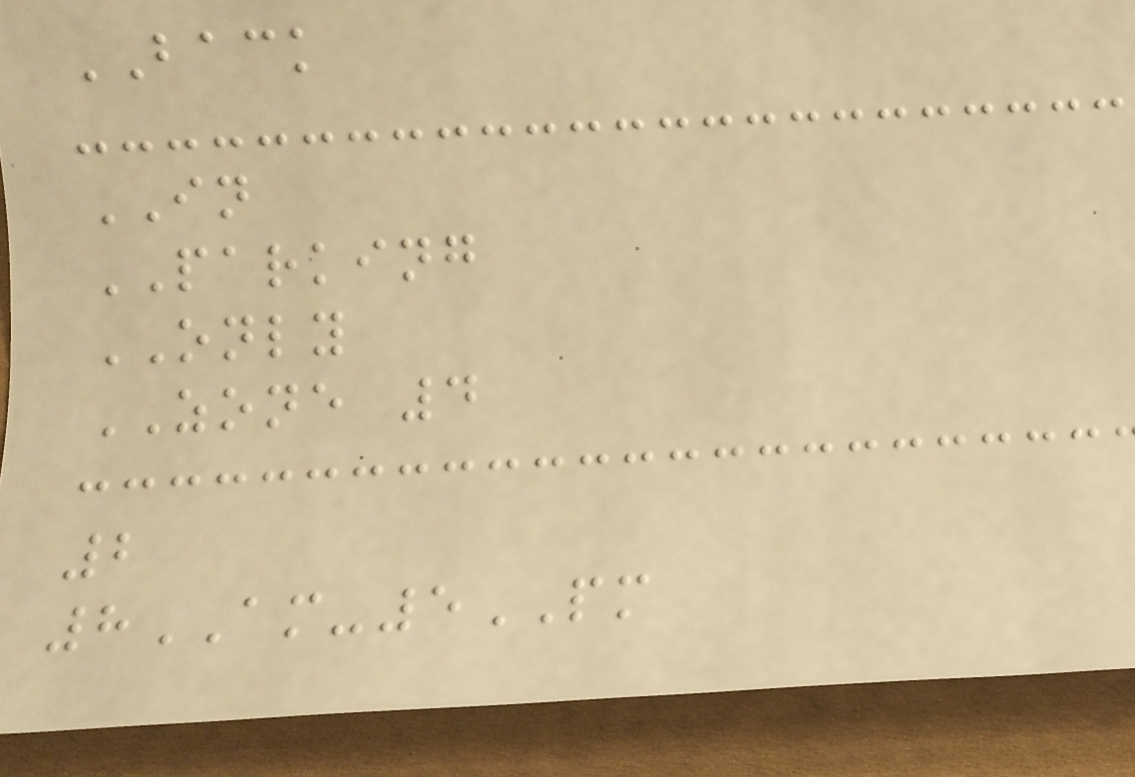BACK
IN
PARKING
ONLY
ZONE 4
2
8AM-5PM
